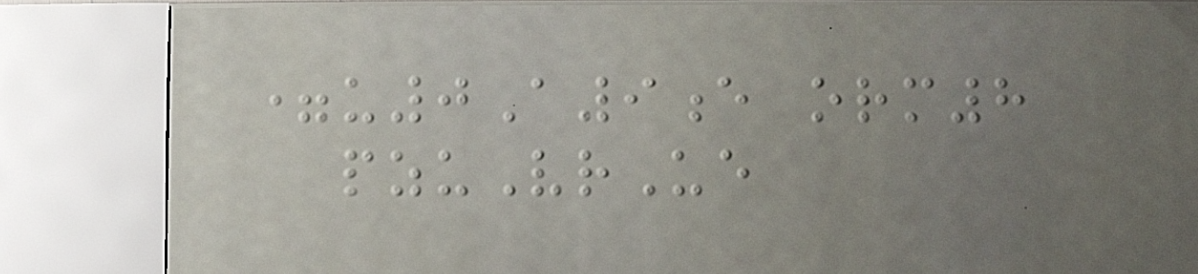=u0A9e orm8
pzuVrUe
